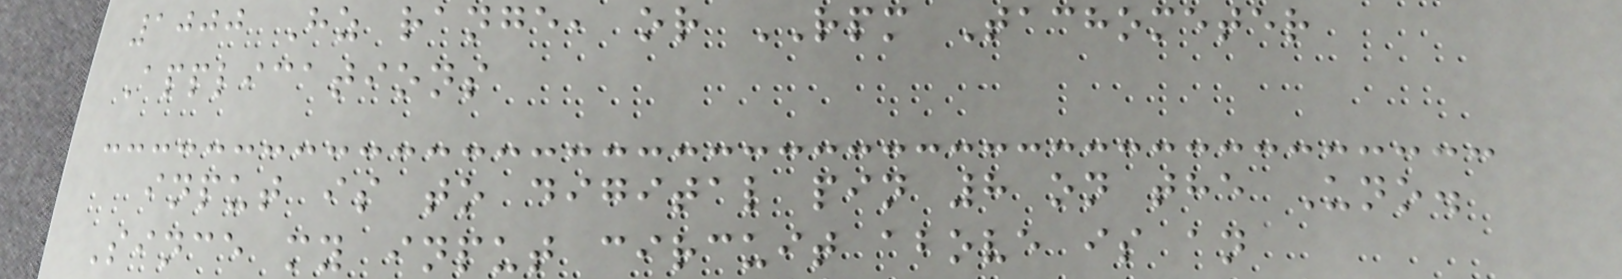1000 Hz range, or RPM Tachometer
Applications
input is to digital pin 8 on the Uno.
Since my input circuit above is an
